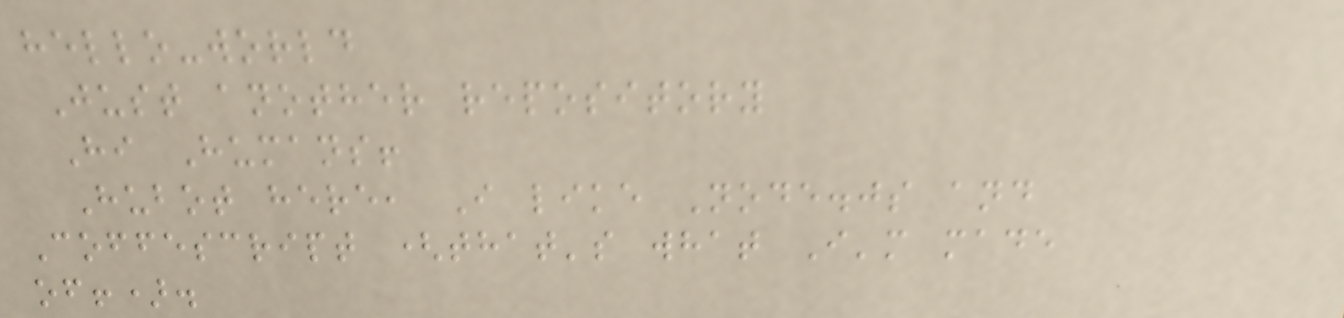hello-world
Just another repository
Hi Humans!
Hubot here, I like Node.js and
Coffescript (that's what I'm made
of!).
